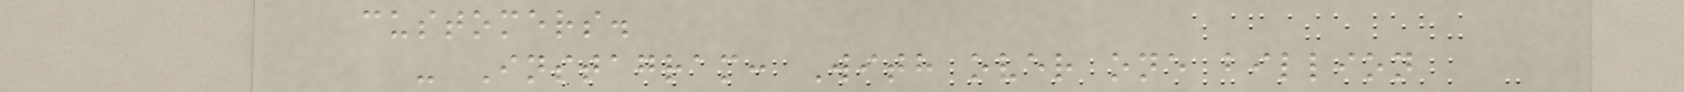customers.
- Instagram: With over one billion
